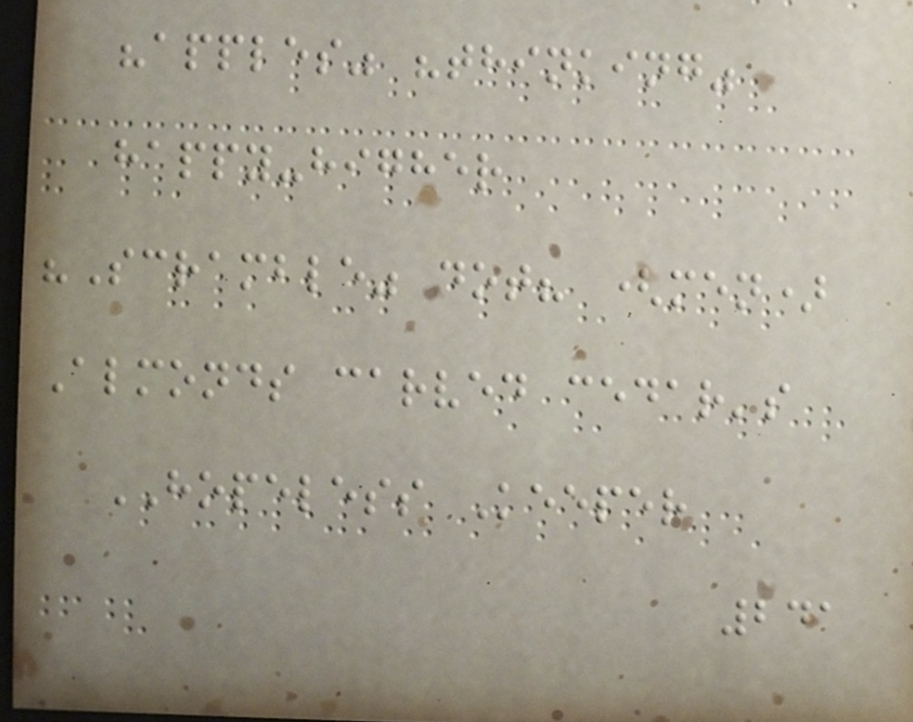"apples" "thinking"
happy-higher
"Scramble" dot? (men)
Almonds carved cedar's
HOPELESS Keeper
241
